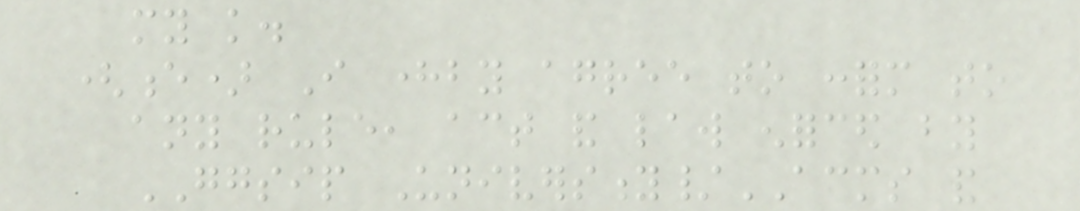my knowledge.
(e) I hereby agree to conform to
any rule, act and law enforced by
GGSIP University/ACMS and
